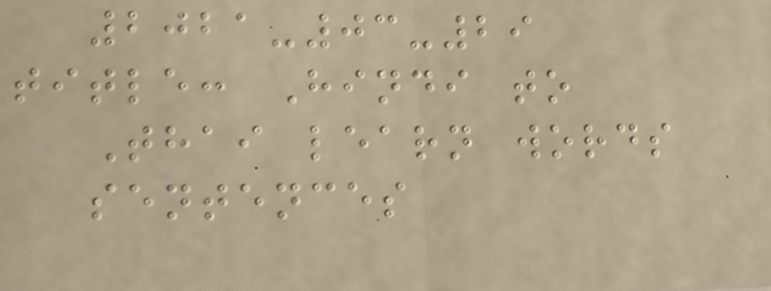2021-03-29
title: Hindi to
Thai learn words
sentences
